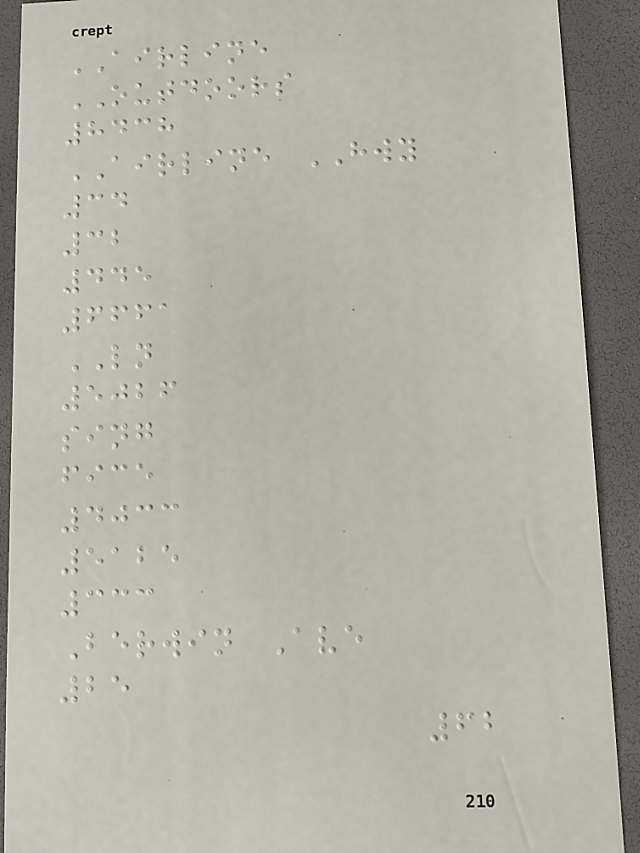AIRLINE
OUTDOORS
8438
AIRLINE HWY
34
32
445
6661
LN
5026
sing
fice
4033
5125
333
Berwin Ave
25
62
